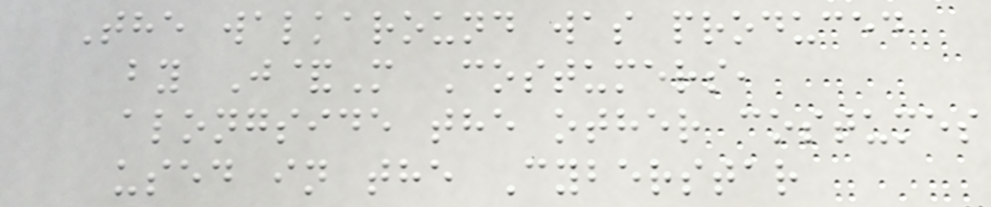The walkaround was produced
by J&M Costumers,
alongside the other costumes
used in the Cyberstar
